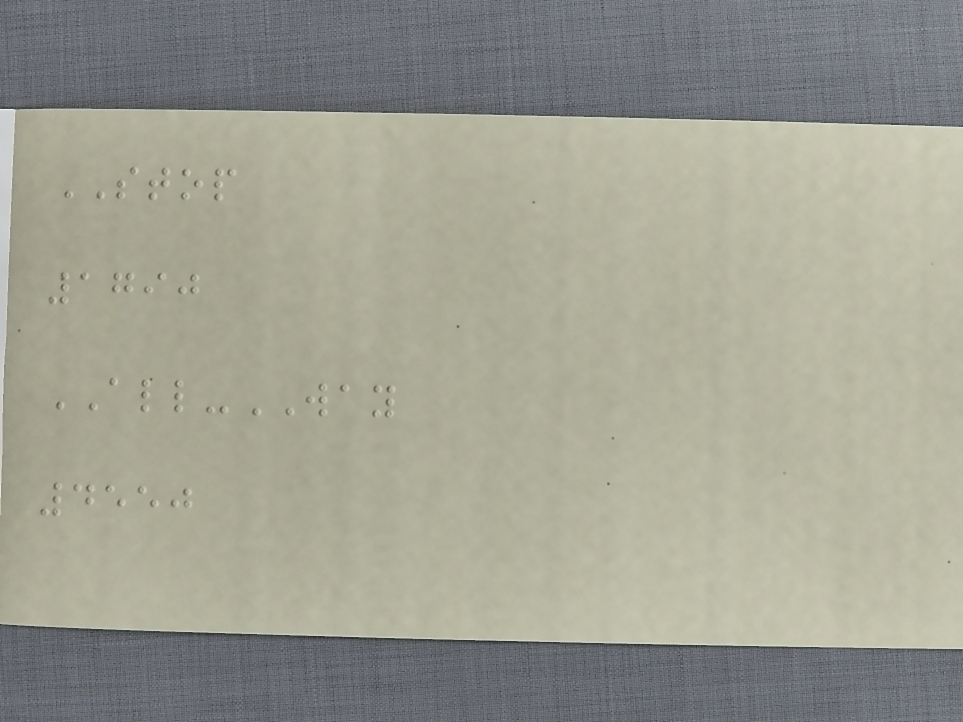STOP
1790
ALL-WAY
4550
